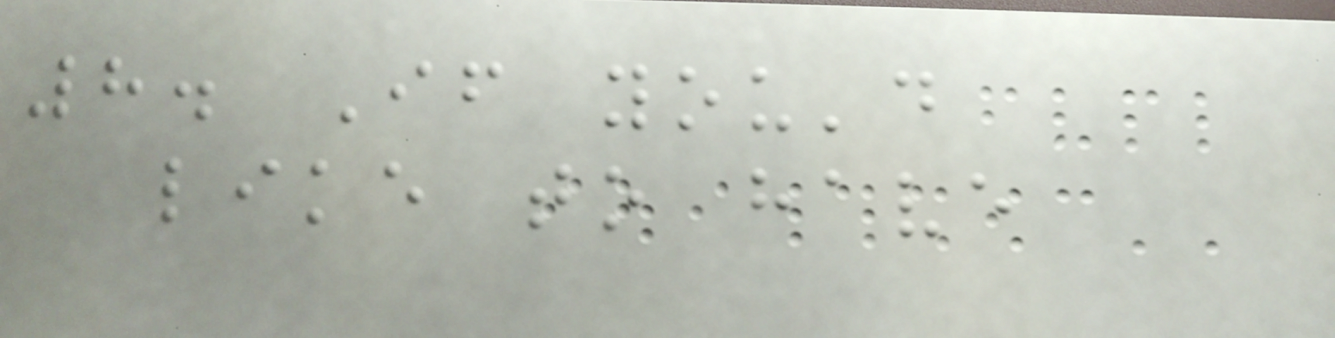8. If you'd
like to have
